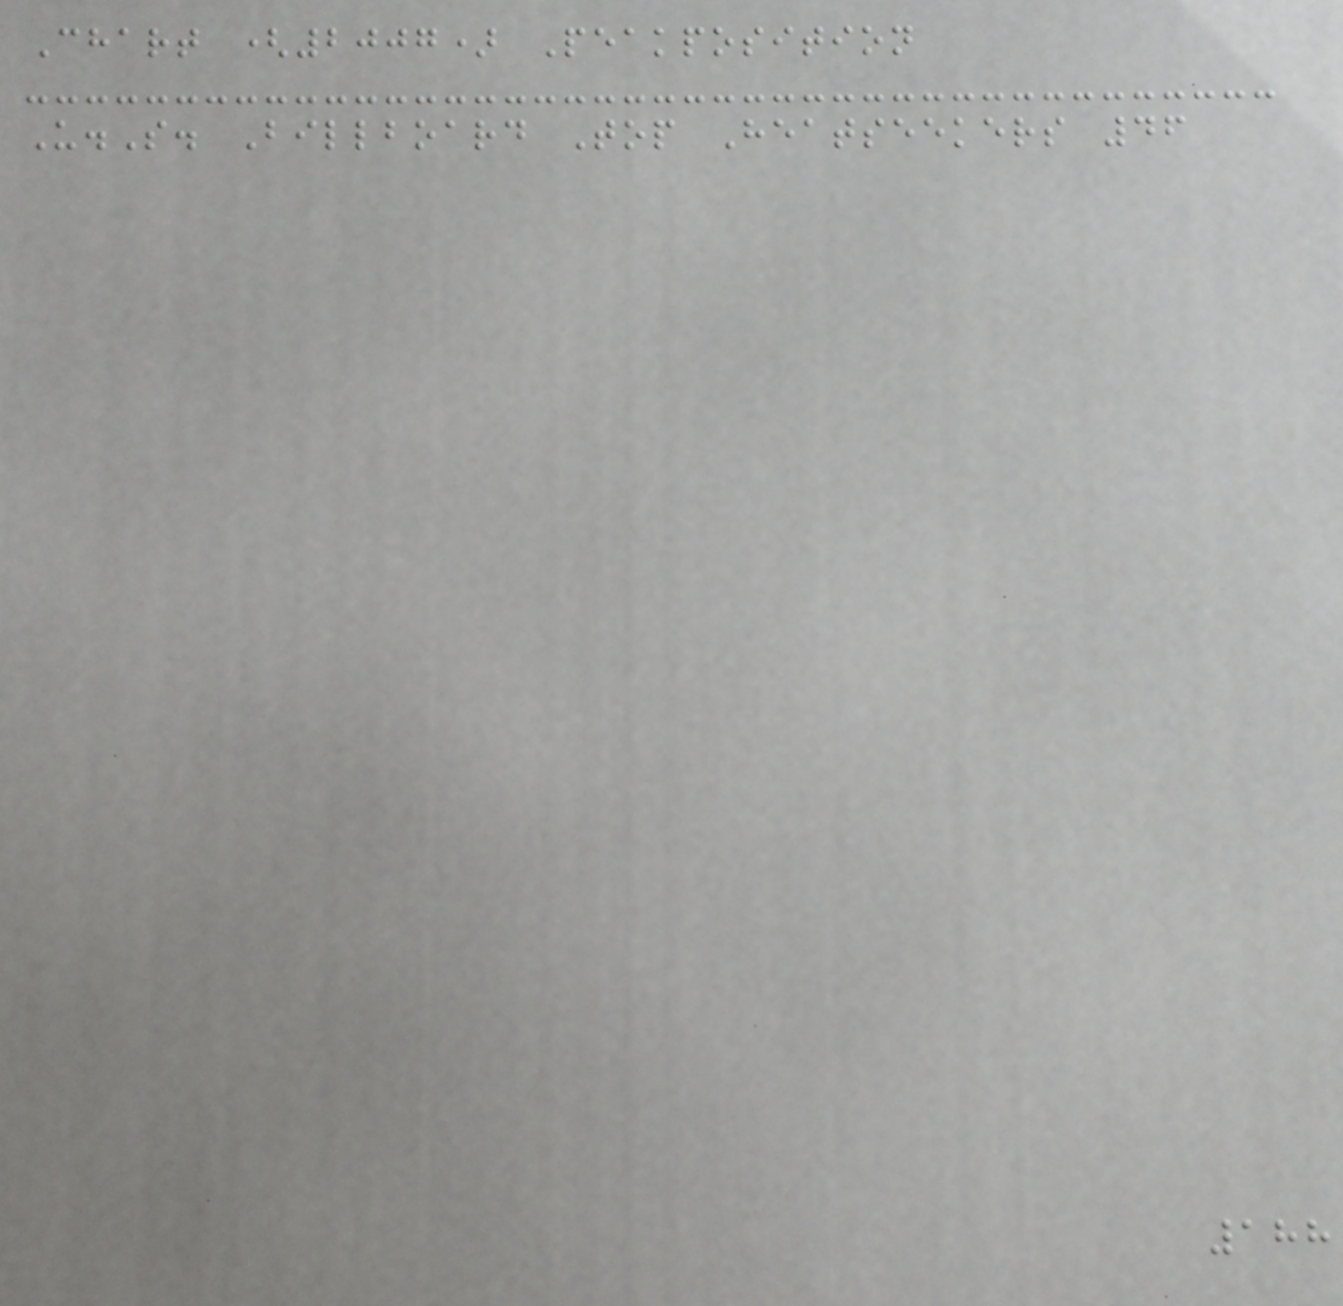Chart (2007) Peakposition
U.S. Billboard Top Heatseekers 46
188
